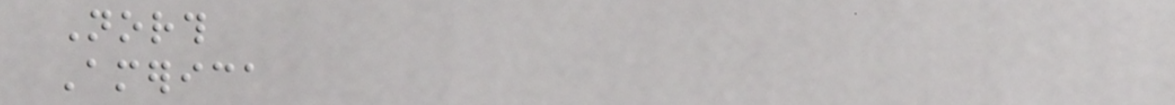North
America
